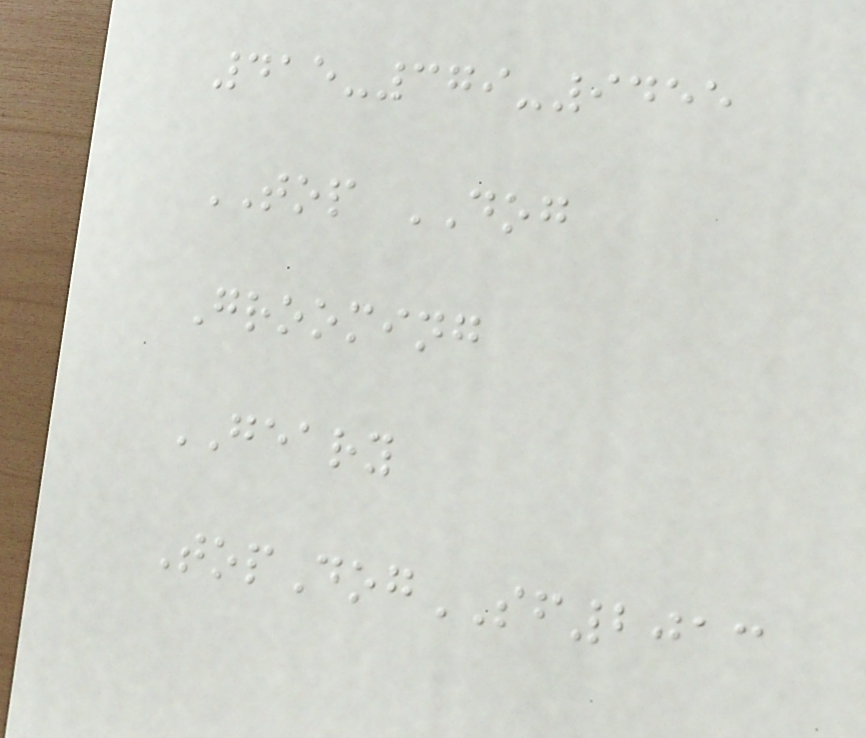415-379-9455
TOP DOG
Grooming
GEARY
TopDogSF2013
